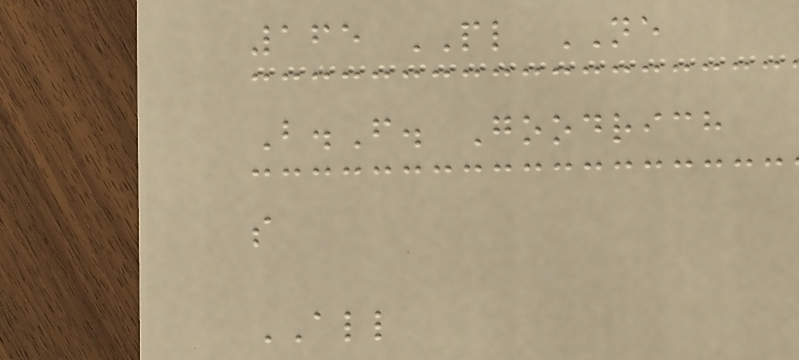165 PL NE
B.F. Goodrich
s
ALL
